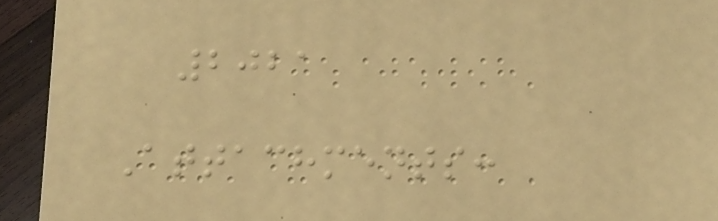2021
Attachments:
